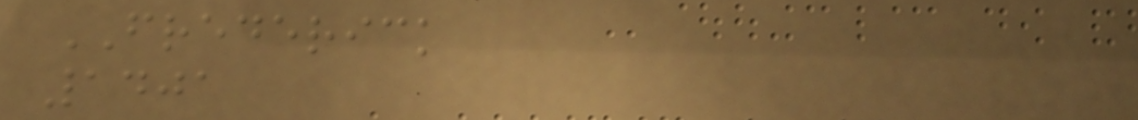FREDERICK
1401
